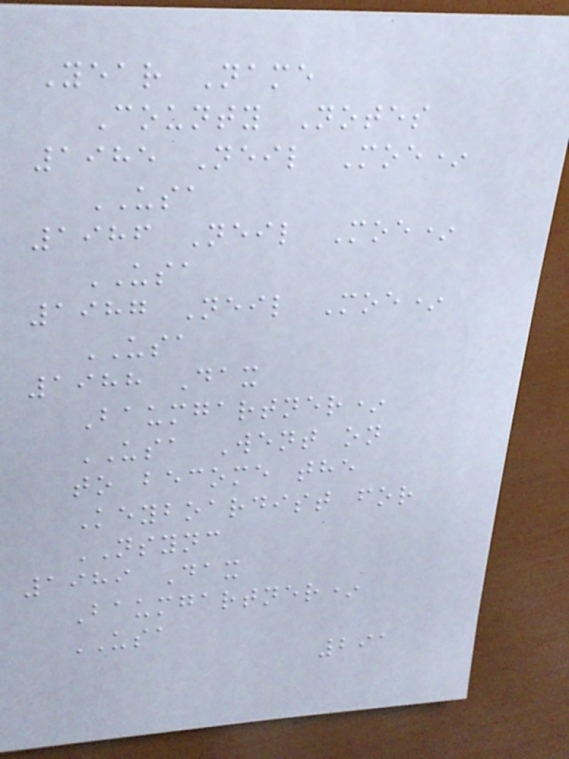Year Name
County Notes
1985 Neil Moe*
USA
1986 Neil Moe*
USA
1987 Neil Moe*
USA
1988 Dax
Baumgartner*
USA Went on
to become the
Keyboardist for
NSYNC
1989 Dax
Baumgartner*
USA
291
